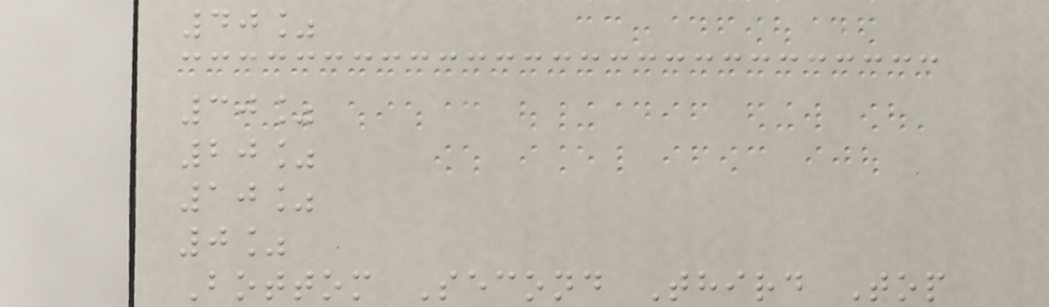40%
30%
20%
10%
0%
Bottom Second Third Top
